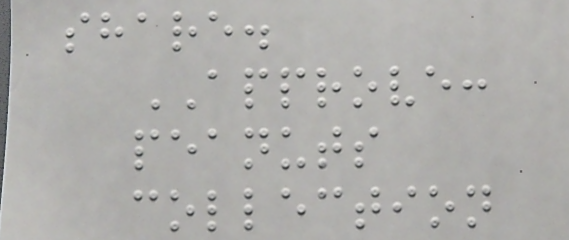share.
APPROVE:
peanuts
collection
